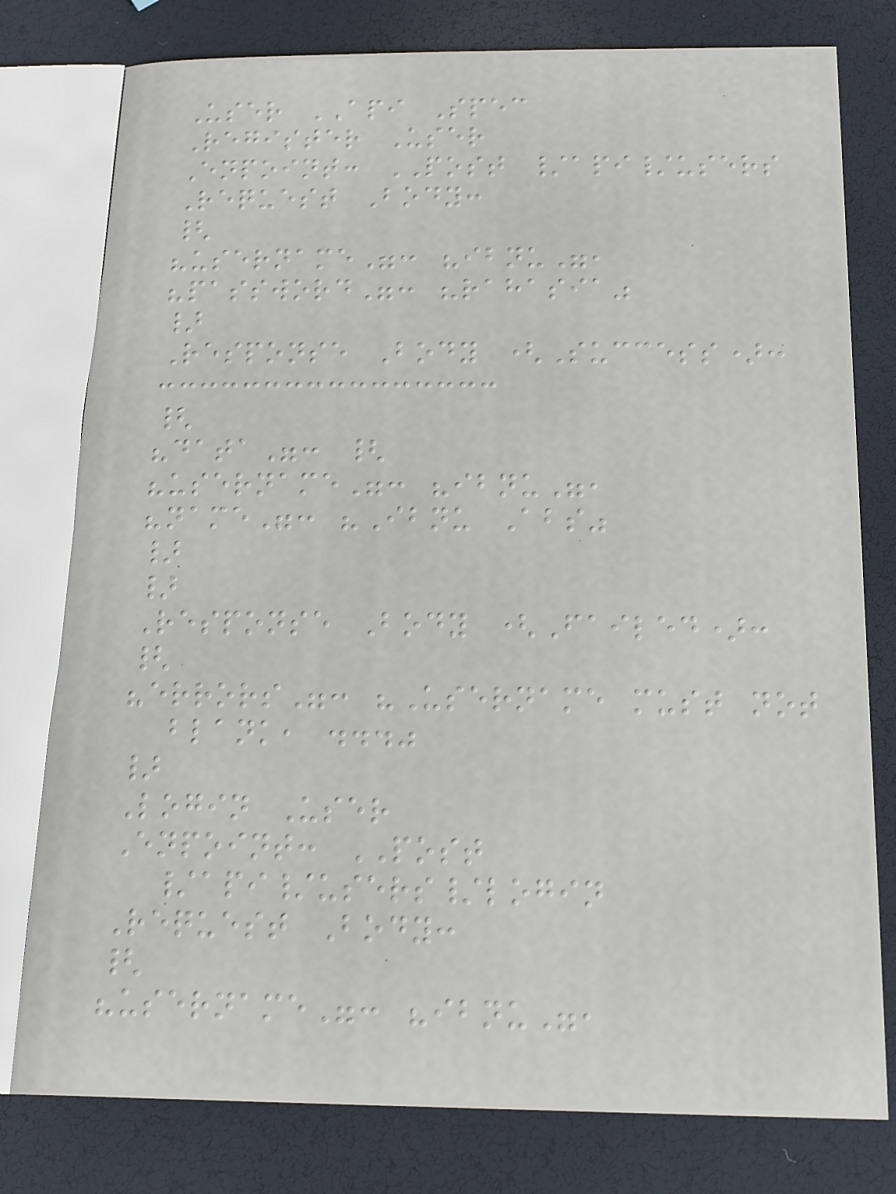User API Spec
Register User
Enpoint: POST /api/users
Request Body:
{
"username": "ibnu",
"password": "rahasia"
}
Response Body (Success):
{
"data": {
"username": "ibnu",
"name": "Ibnu Abs"
}
}
Response Body (Failed):
{
"errors": "Username must not
blank, ..."
}
Login User
Enpoint: POST
/api/users/login
Request Body:
{
"username": "ibnu",
